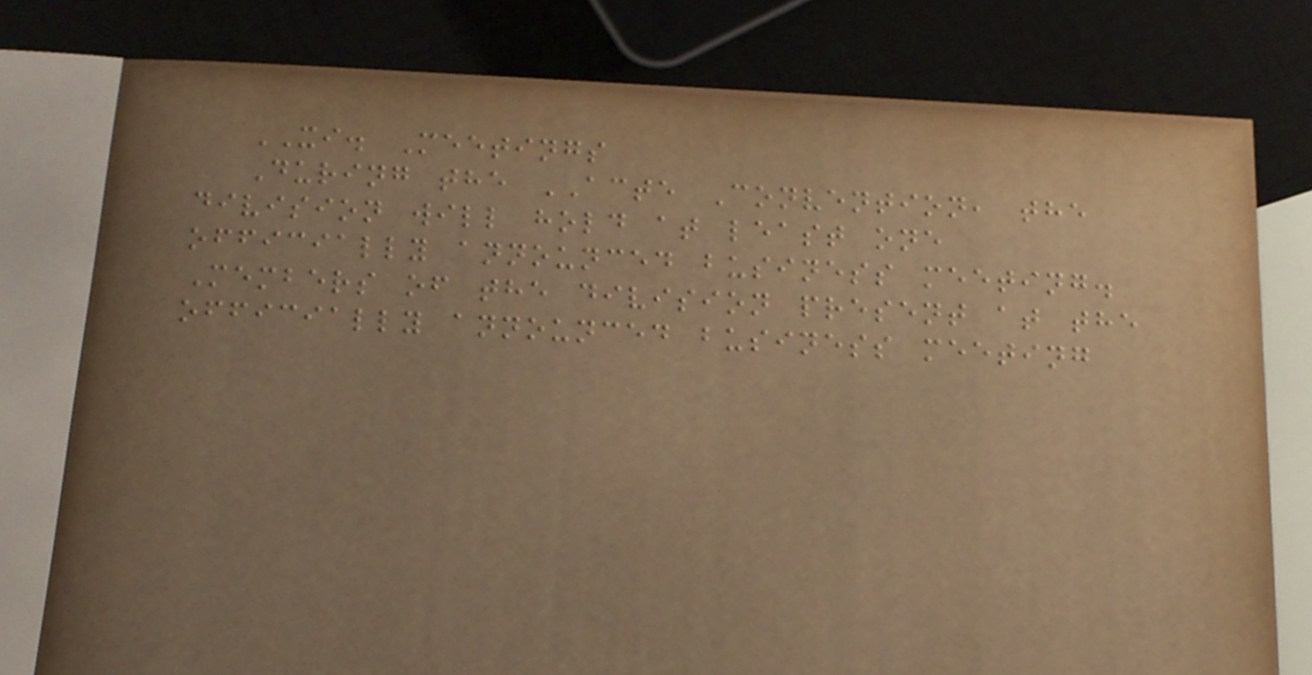XI. Meetings
During the ACTE Convention, the
division will hold at least one
officially announced business meeting.
Members of the division present at the
officially announced business meeting
